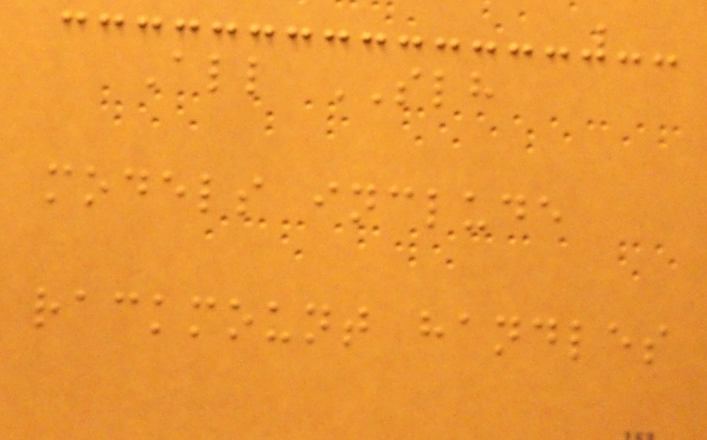All SLH
models include
rackmount handles
